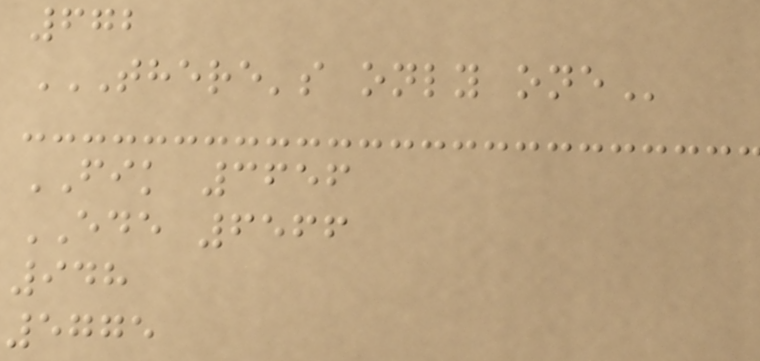672
THERE'S ONLY ONE
FIK 3656
EDE 6566
948
5775
